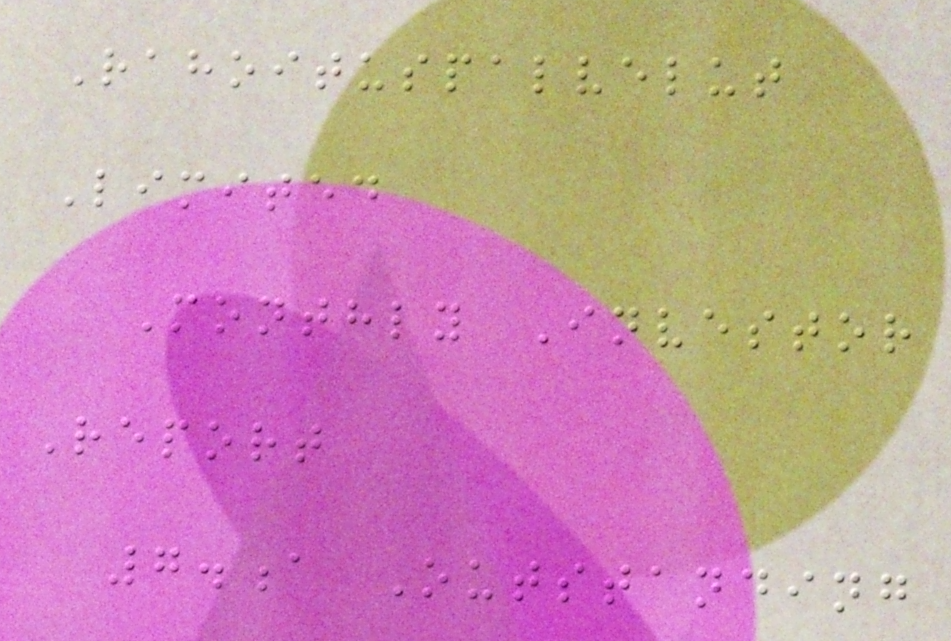Rahoituspalvelut
Limited
Monthly Investor
Report
7.a Outstanding
